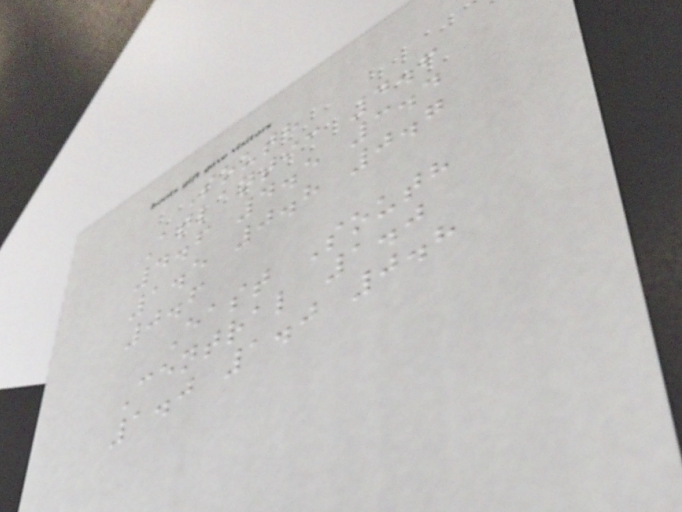South
Atlantic 4.6
4.6 4.5 3.4
1.5 0.8 0.7
0.6
East South
Central 1.0
1.0 1.0 0.8
